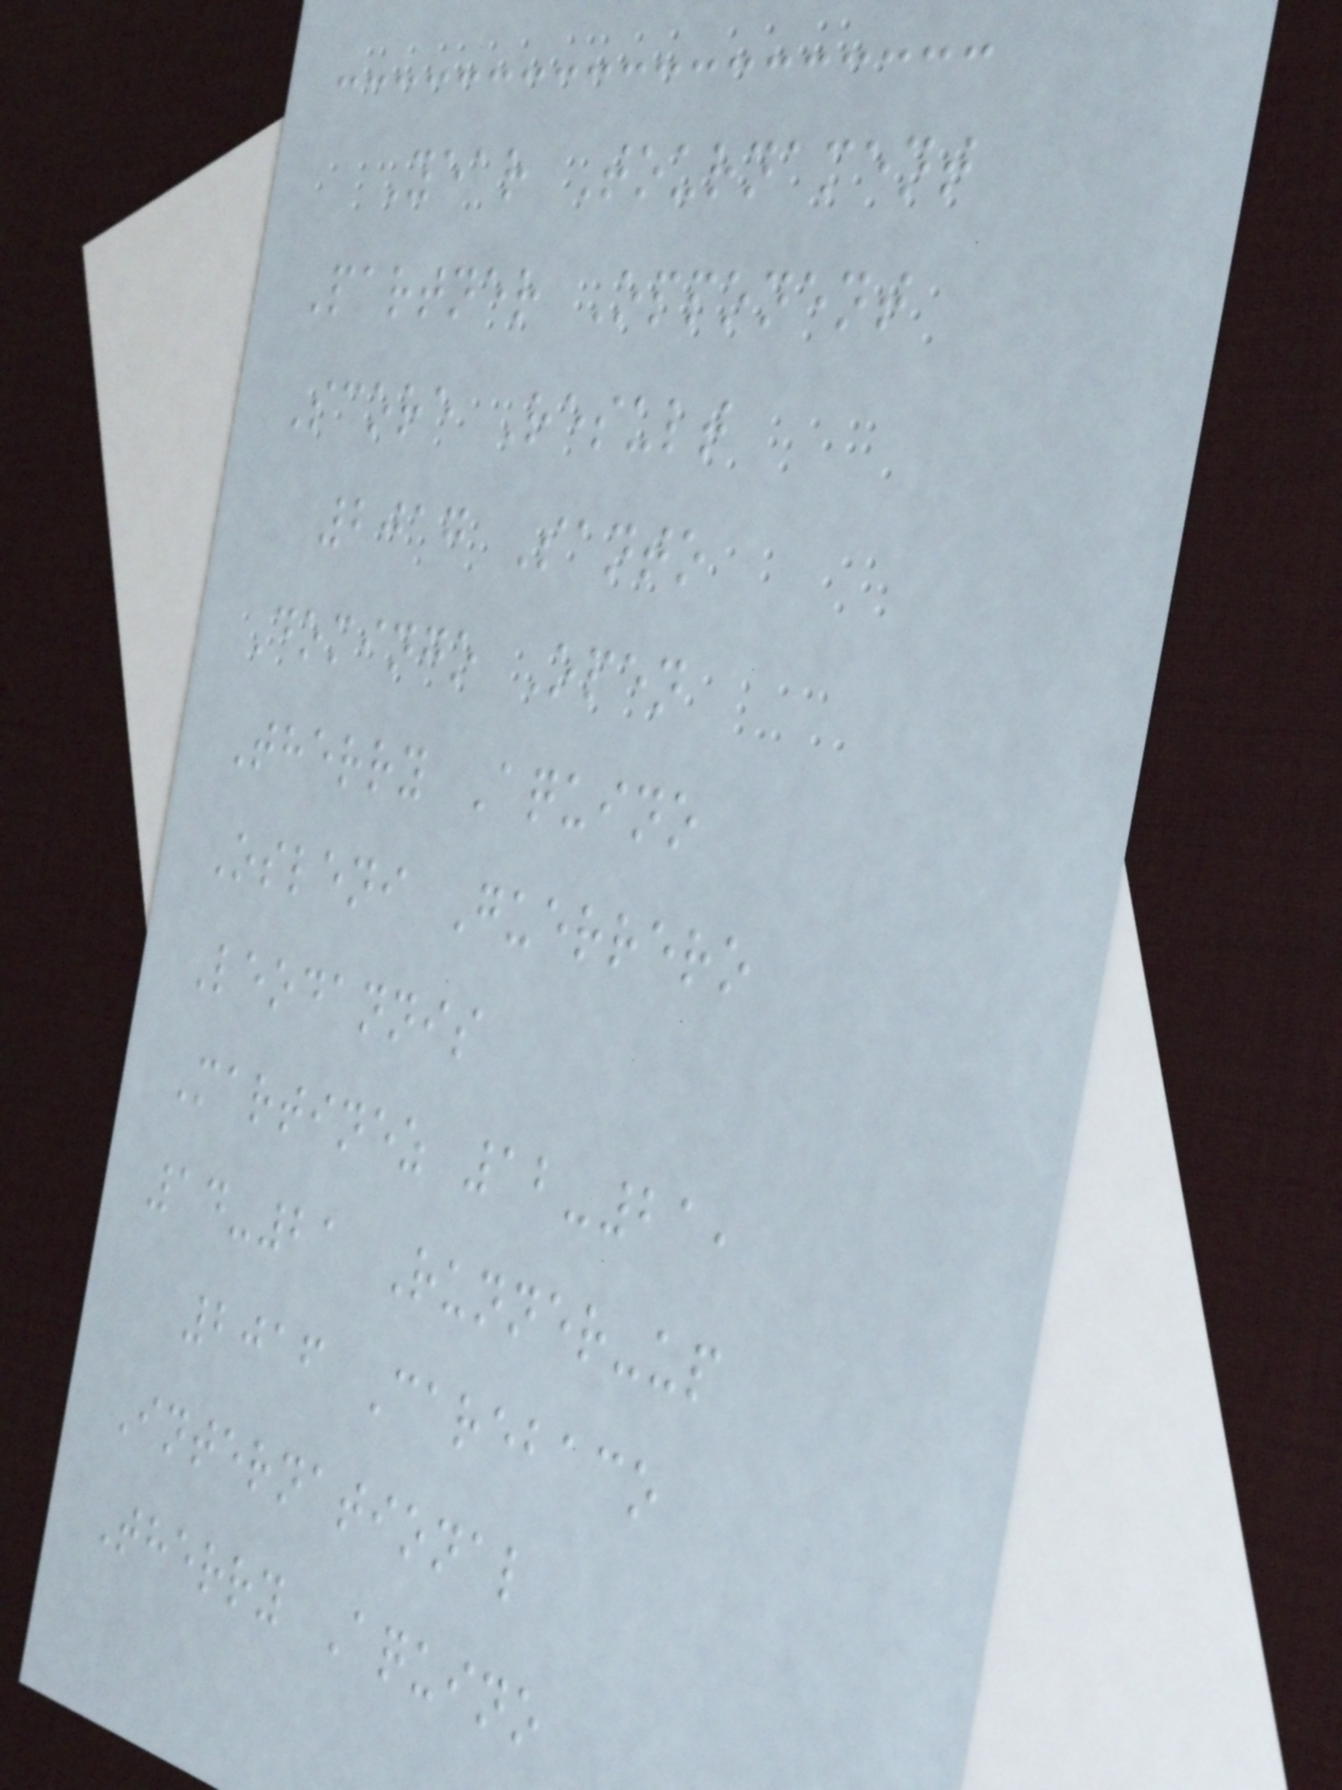Year Tournament
Partner Opponent
Score Result
2017 Santo
Domingo Open
Therry Aquino
Osleni Guerrero
Leodannis
Martinez 12-21,
14-21 Runner-up
2016 Carebaco
International
Therry Aquino
